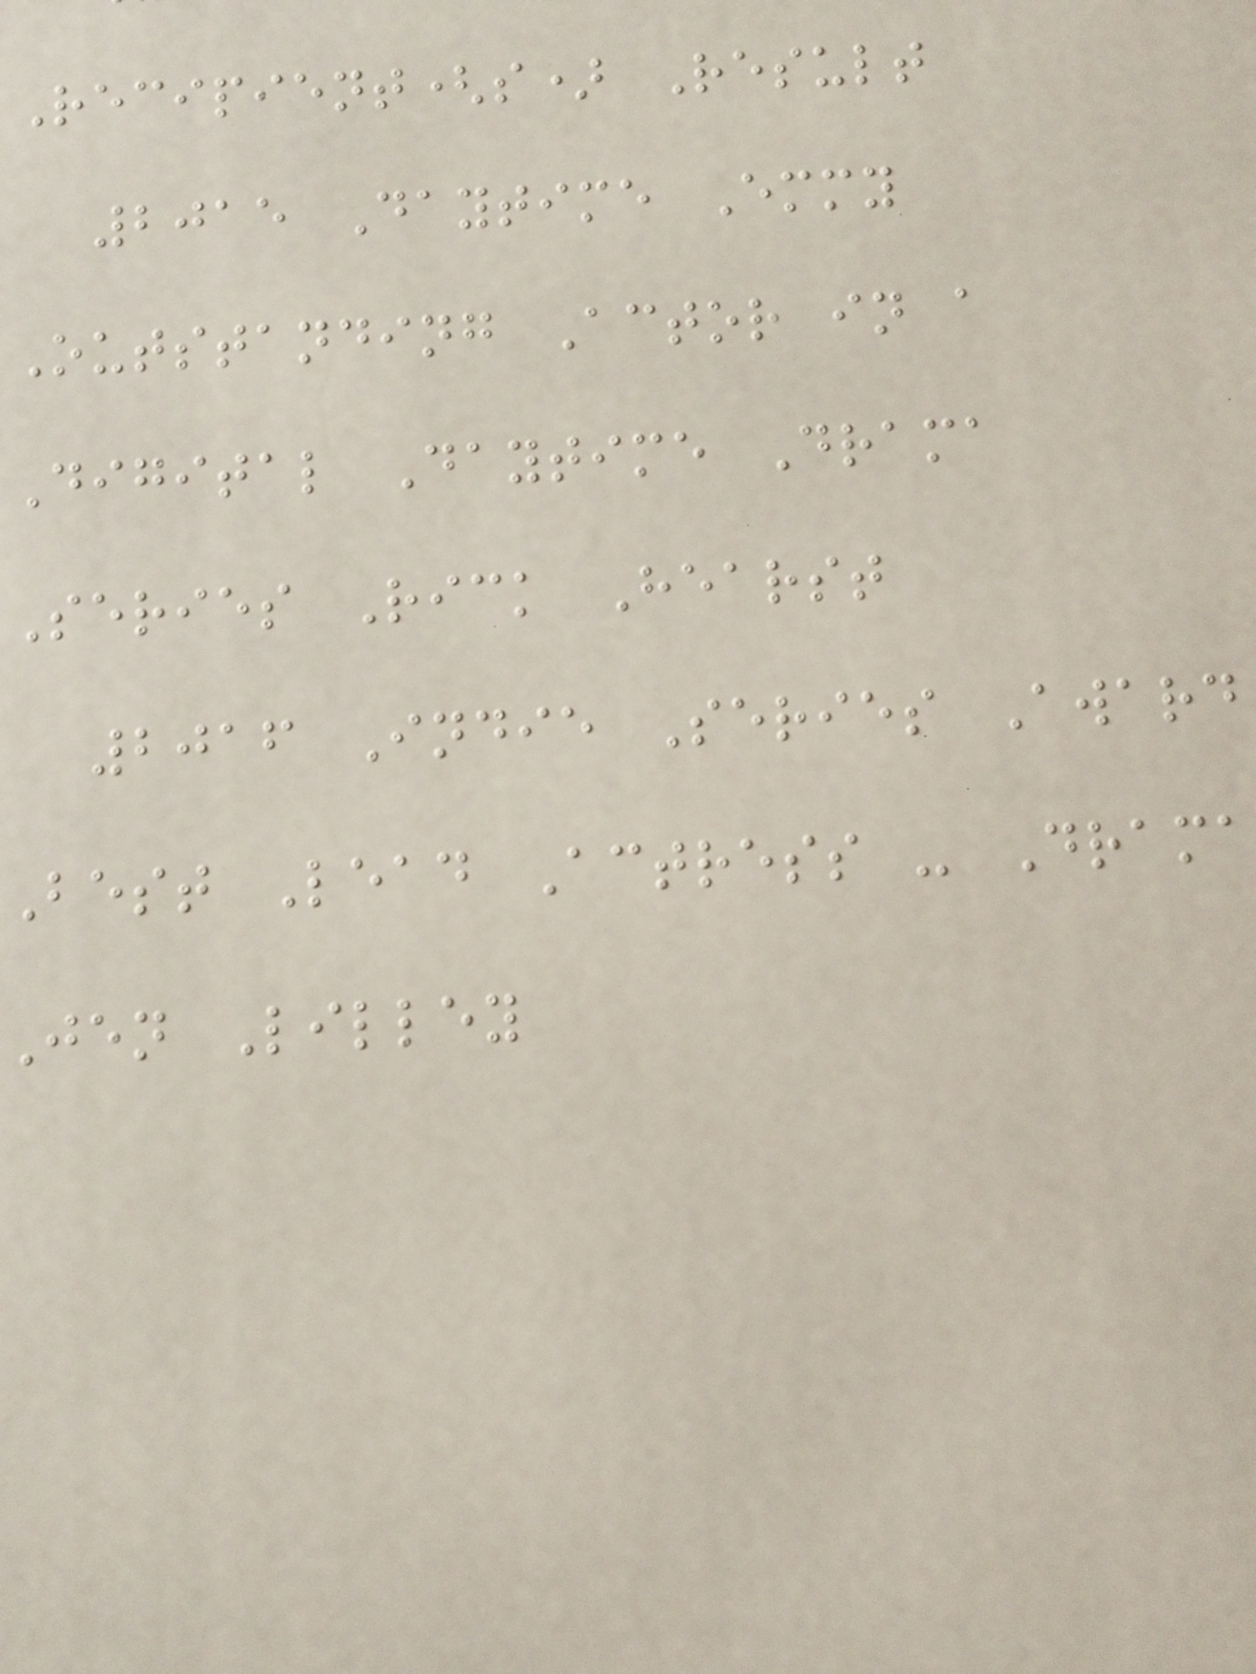Recipient(s) Result
2015 Daytime Emmy
Outstanding Actor in a
Digital Daytime Drama
Series Rick Hearst
2016 Indie Series Award
Best Lead Actress - Drama
Jen Lilley
